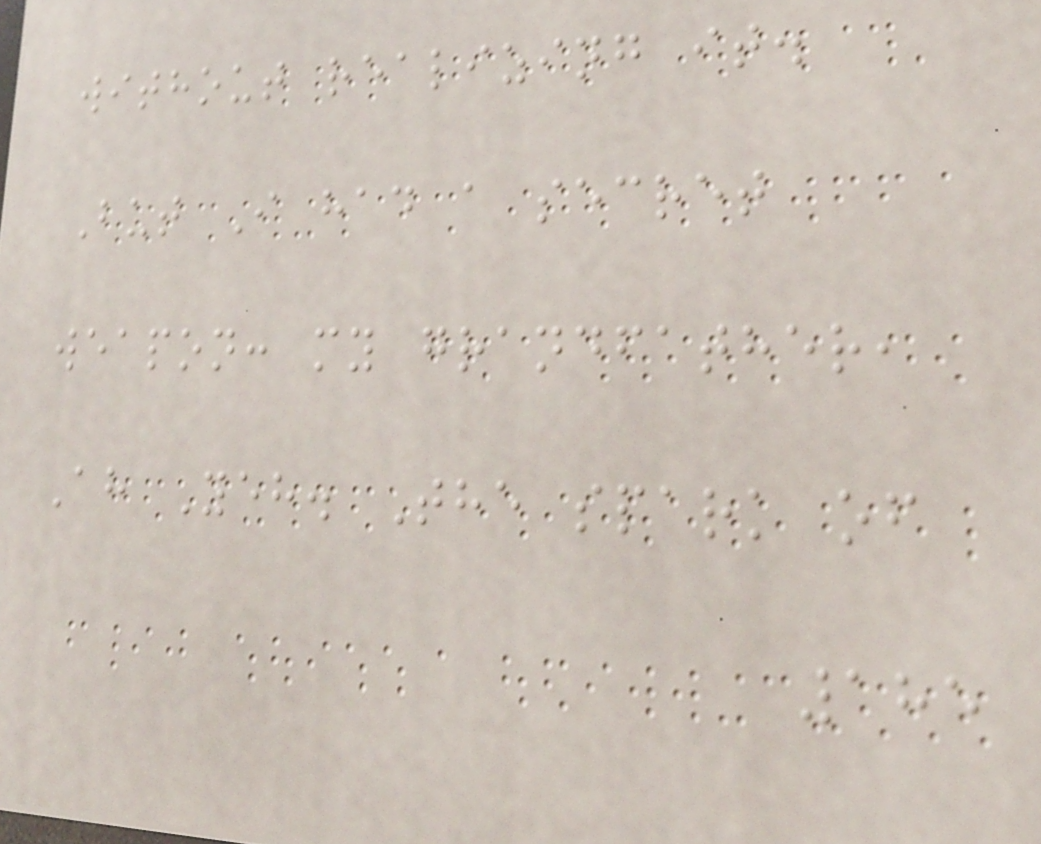without realizing it.
But I had a secret
weapon: my grandfather,
Ah Yeh. The spark of
185
